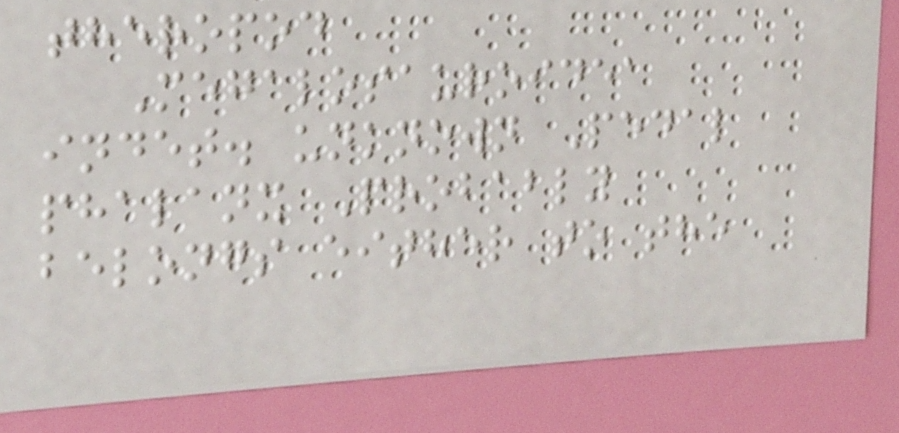theropod
Megalosauroidea
indet. unknown Pedal
phalanx Probably
belongs either to the
